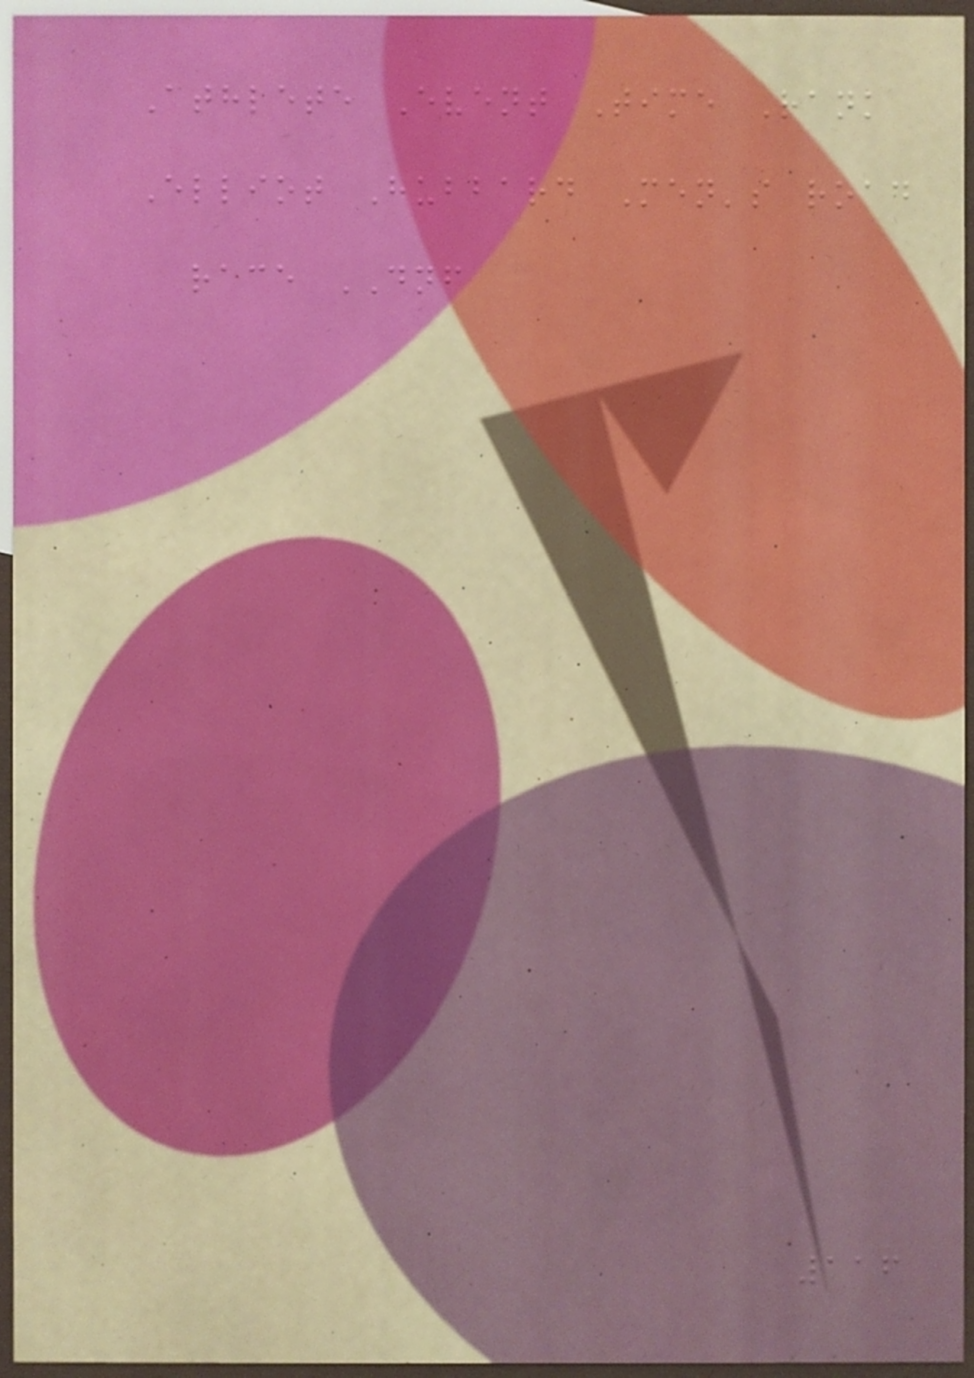Athlete Event Time Rank
Elliot Hubbard Men's road
race DNF
116
